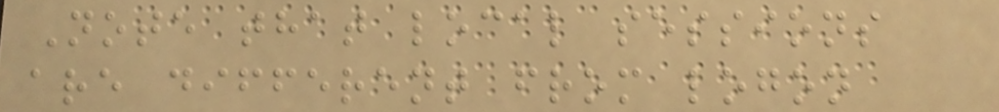Note that local sessions
are different from logon
